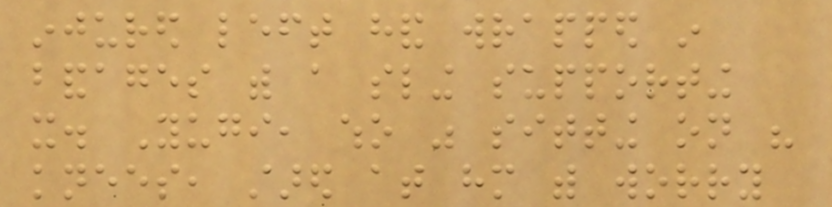injured left hand wrapped in
bandages with a sling supporting
it. Yugi, who was sitting on his
knees, stared at him with worry
